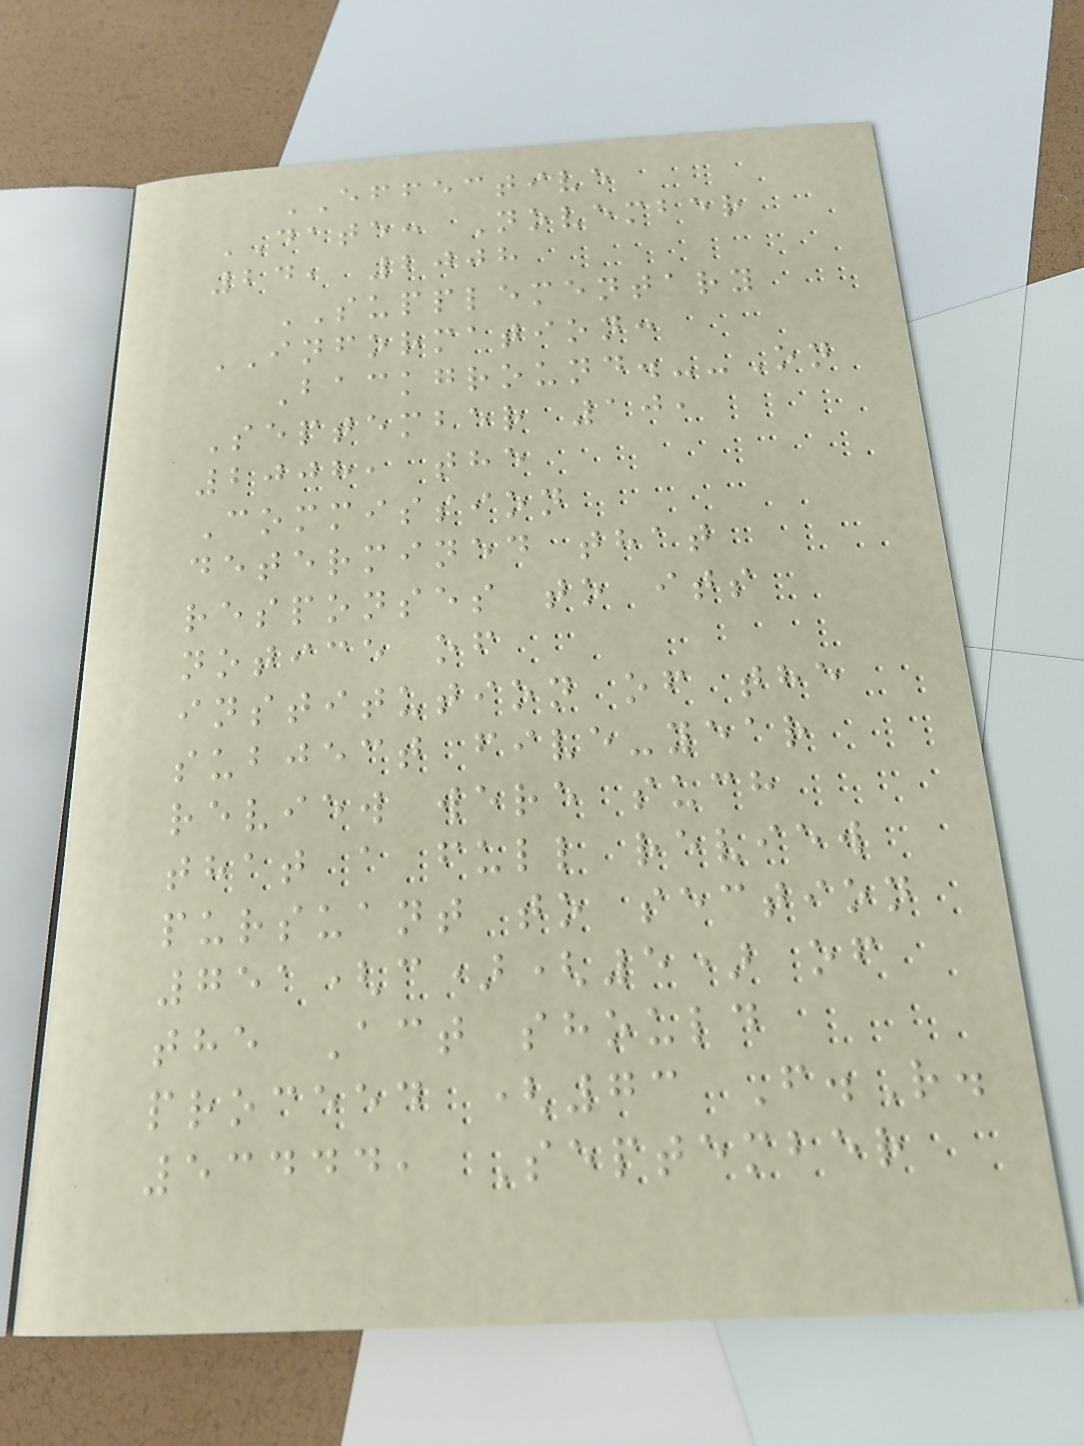EFFECTIVE
DATE: November
24, 2008
SUPPLEMENTARY
INFORMATION:
Background.--On
September 10,
2008, the
Commission
determined that
responses to its
notice of
institution of the
subject five-year
review were such
that a full review
pursuant to section
751(c)(5) of
the Act should
proceed (73 F.R.
53444, September
